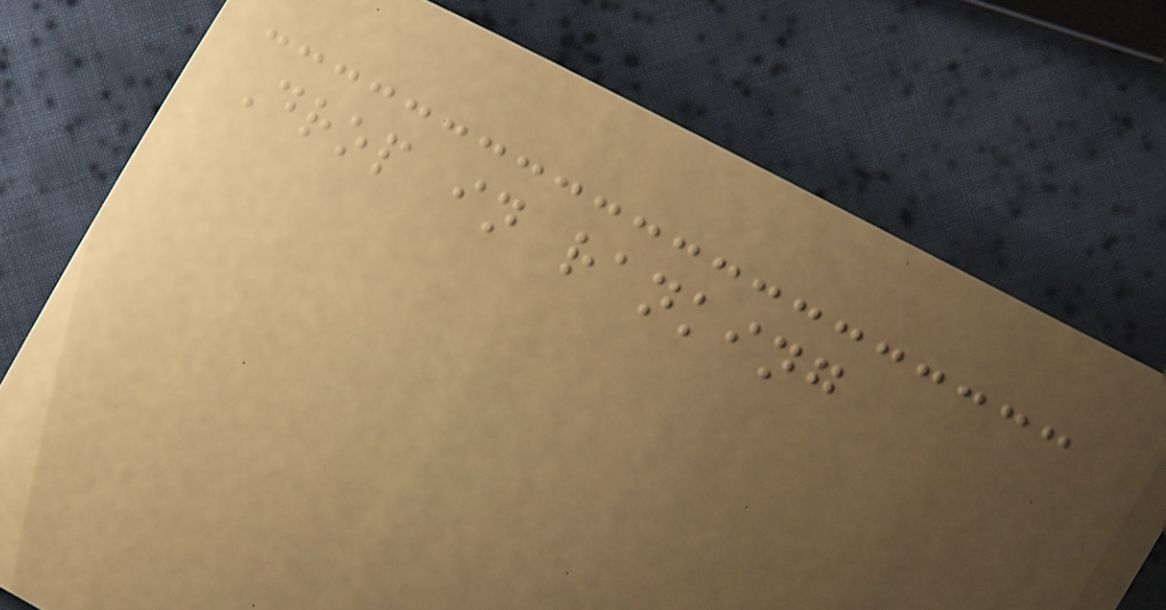Drop in ranking
